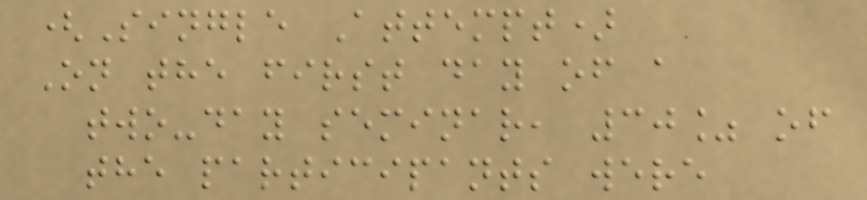(Single Attempt)
On the first day of a
two-day seminar, 30% of
the participants were
